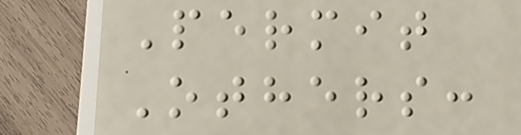Permit
Others:
